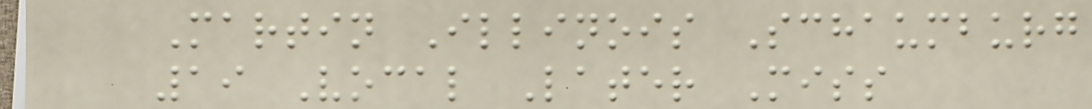Martin Illinois Schaumburg
19 Vocal Later Miss
